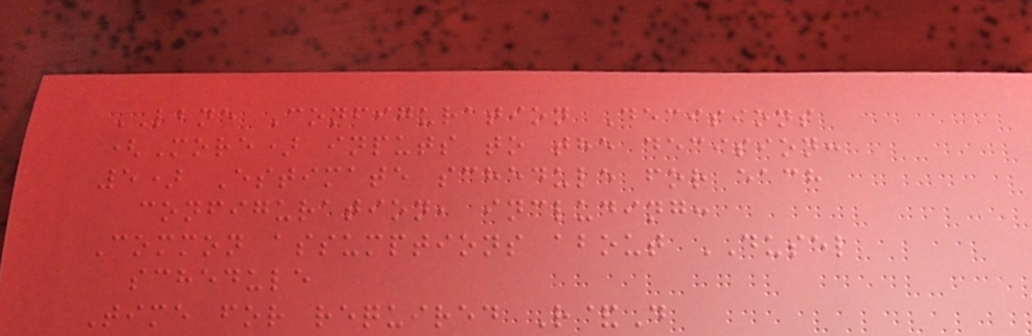LBNE Configuration Decisions
(More) inputs to the decision:
5) Estimate schedule for each
configuration, including:
Common assumptions about DUSEL
schedule
Time for required R&D
